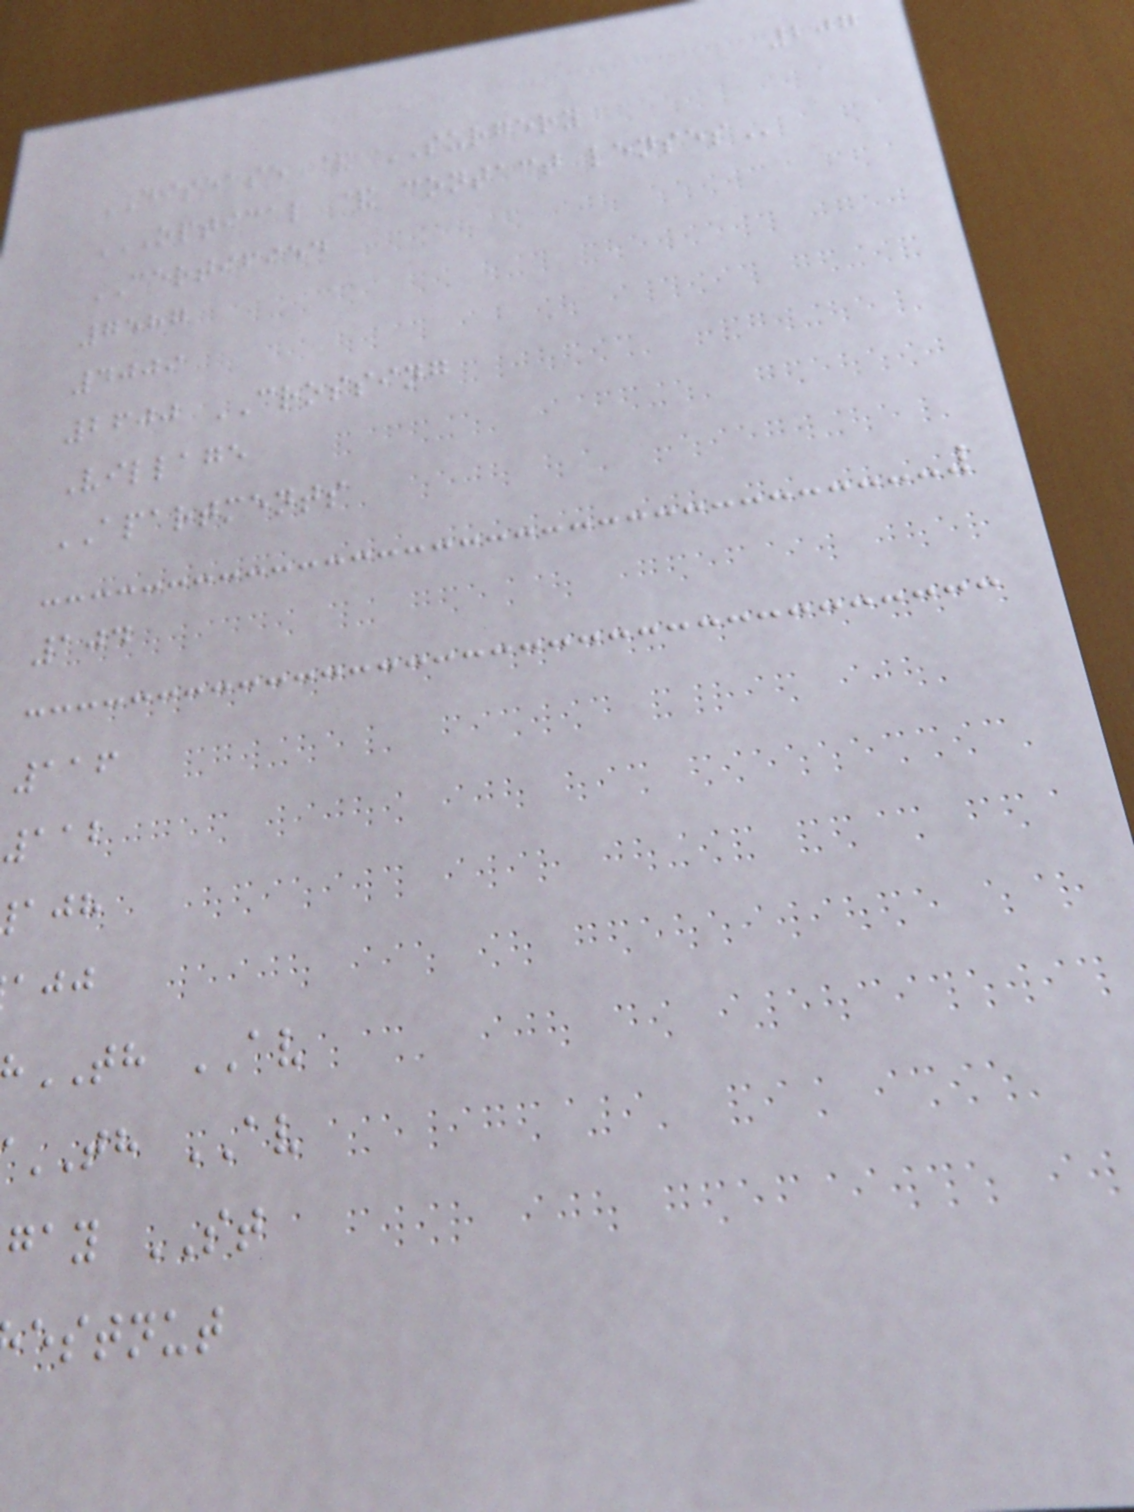207
DISEASE & SURGERY
OPTICAL & CONTACT LENSES
CERTIFIED
7587
4009
2600 CROSSING
Village
APARTMENTS
104
116
112
TH AV
TH AV
gay ST
estnut
